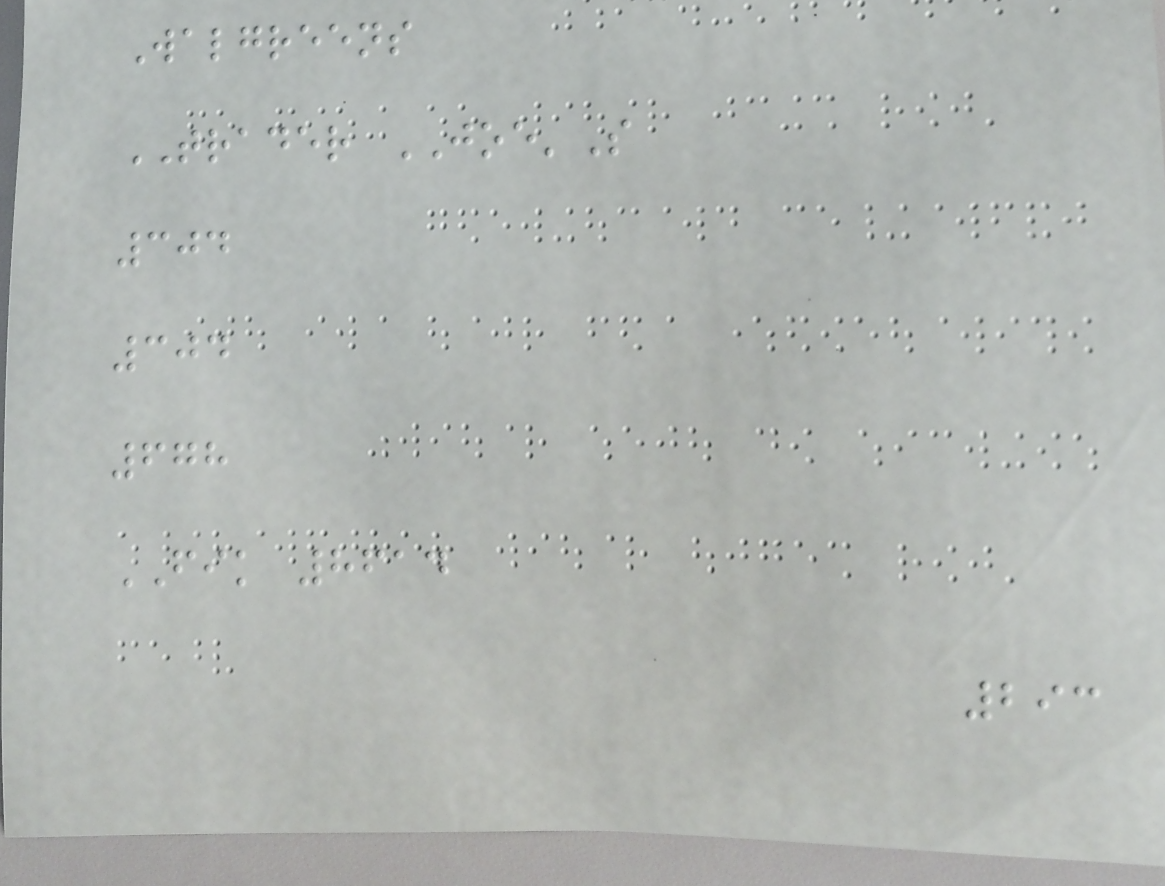Walgreens
TRADER JOE'S
304
304
678
FIK 8614
293
